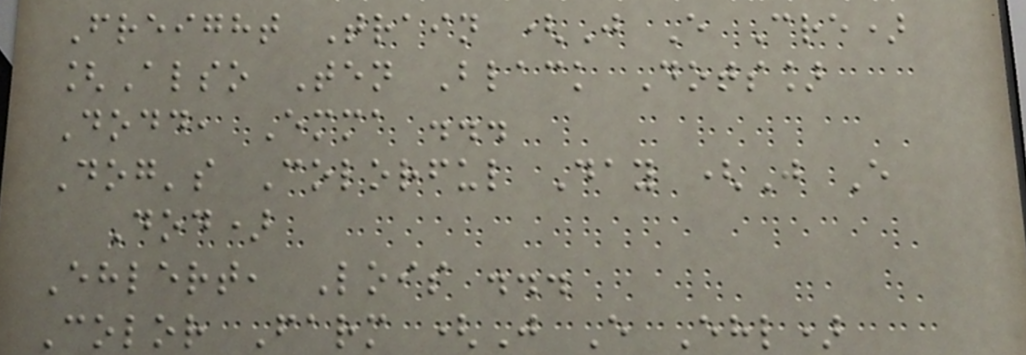Freight Train (J E Cre)
[Also Ten Black Dots]
Dodd, Emma ...
Dog's Colorful Day (J E
Dod)
Ehlert, Lois ...
Color Farm (J E Ehl)
